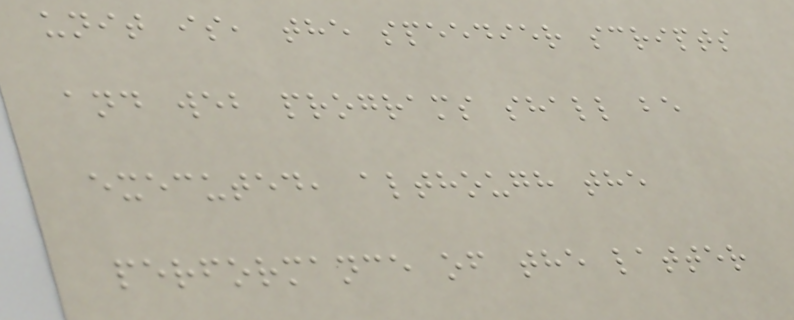unit is, the speedier scripts
and web programs shall be
executed, although the
performance of the latter
